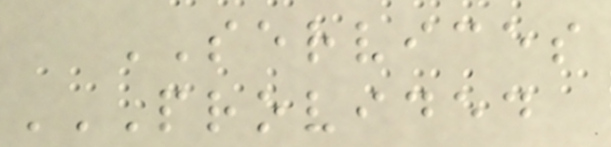SERVICES
PROVIDED
